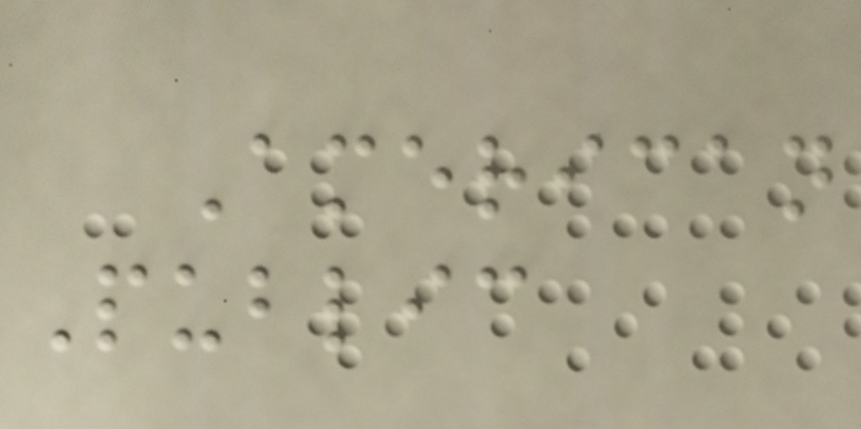American
Public
